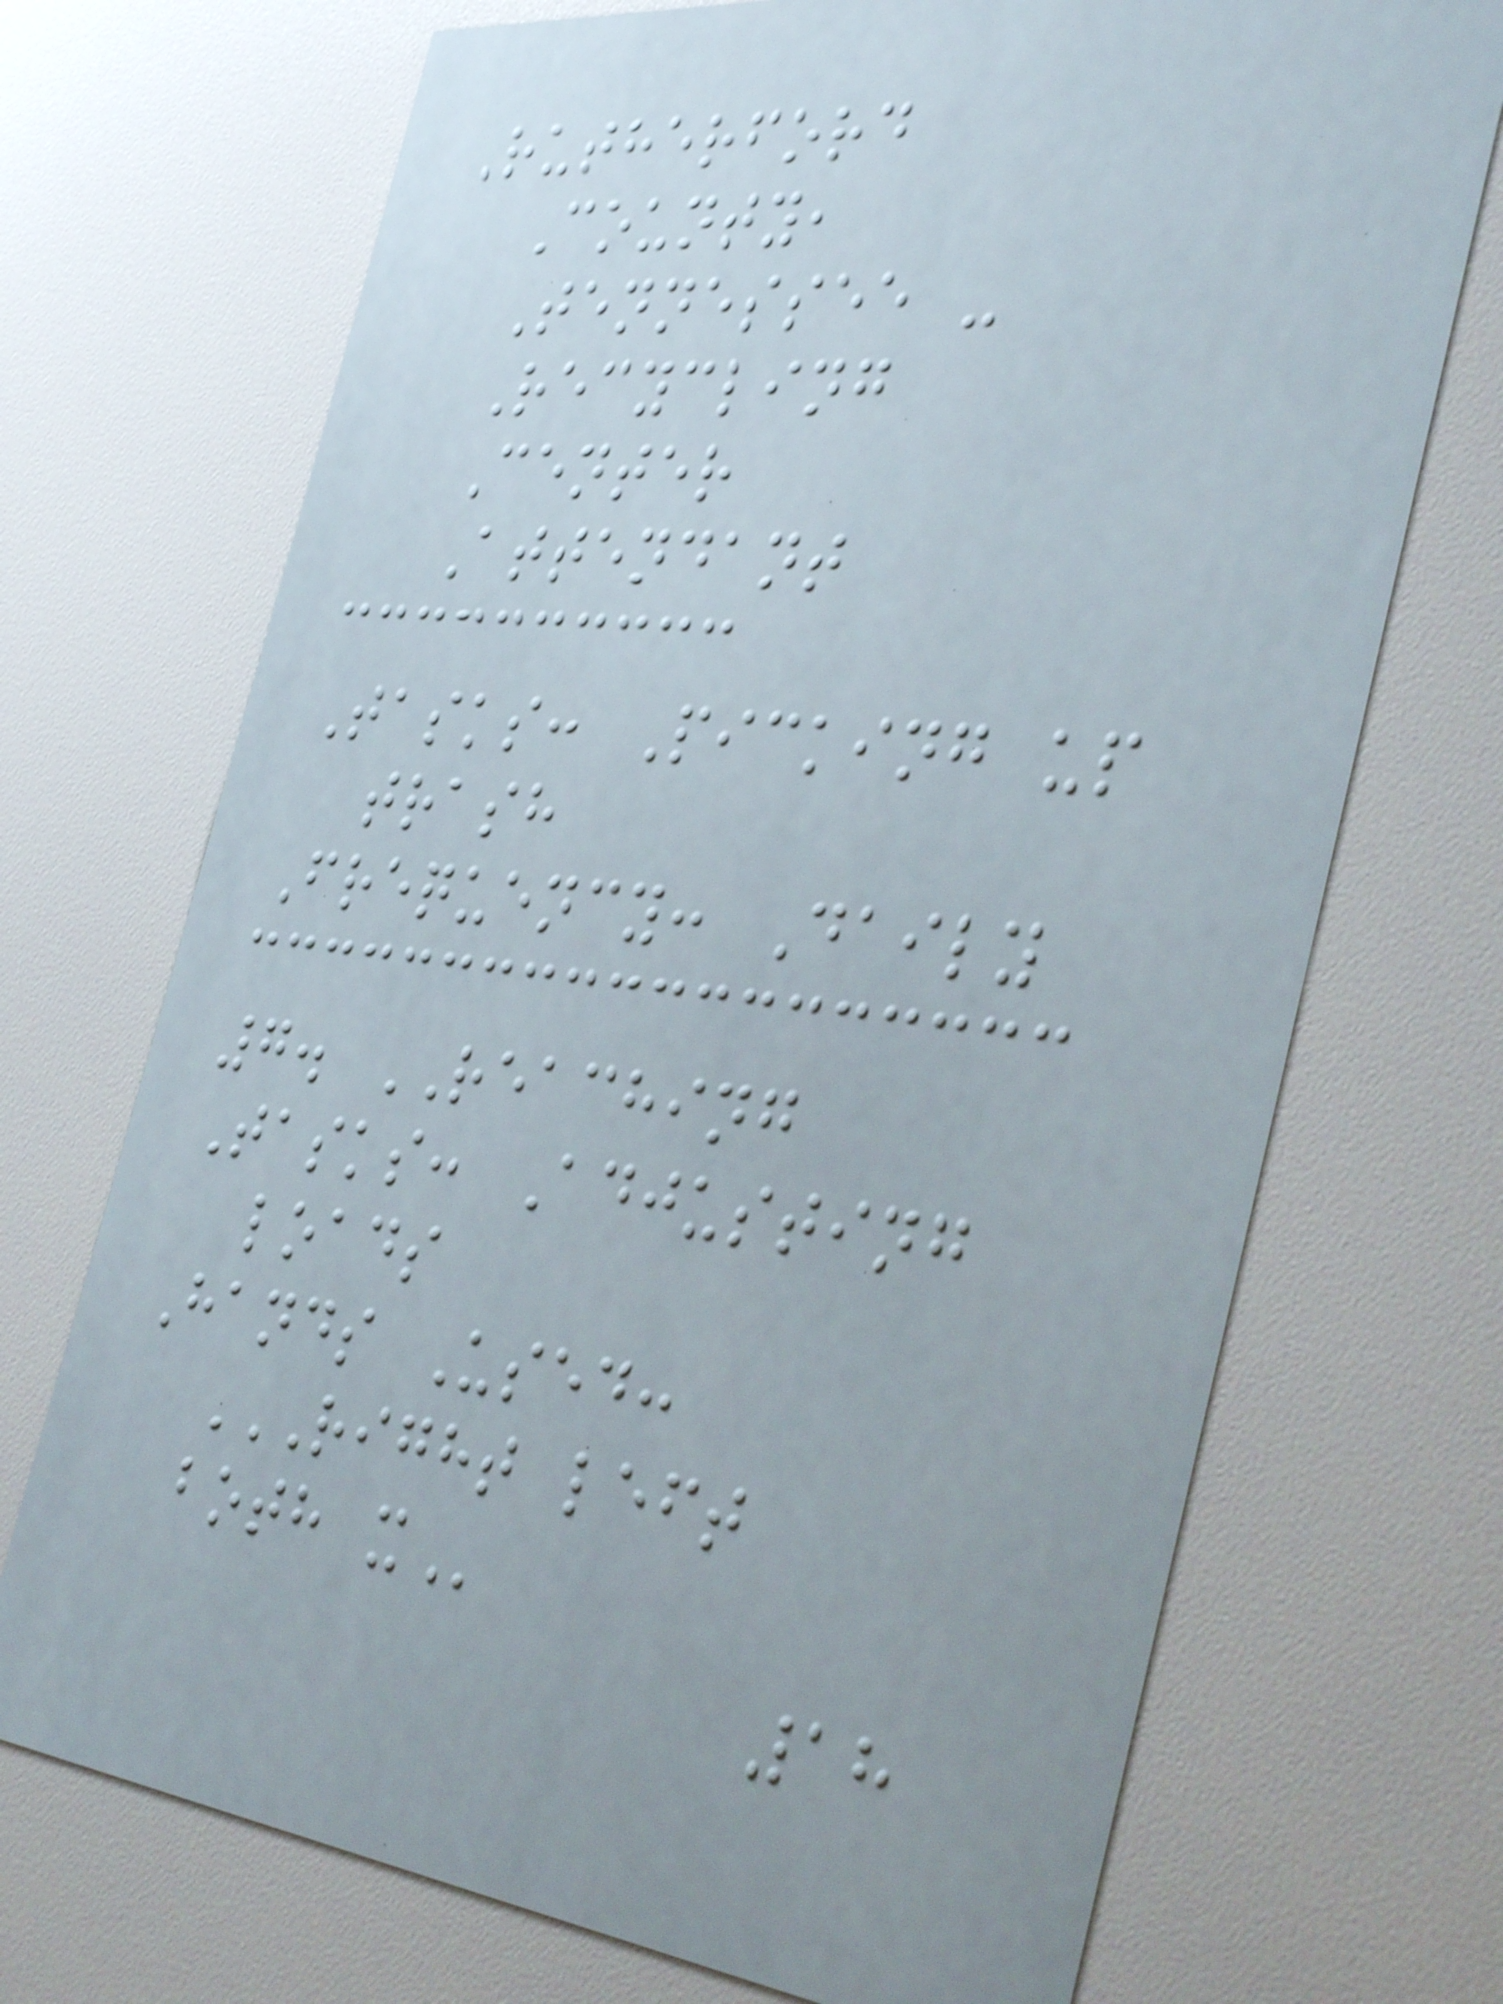Rutherford
County,
Tennessee -
Recycling
Center
Attendant
Tasks: Picking up
trash
Frequency: Daily
7. REACHING
Tasks: Adjusting
loads
Hands Used:
RIGHT LEFT
BOTH X
18
